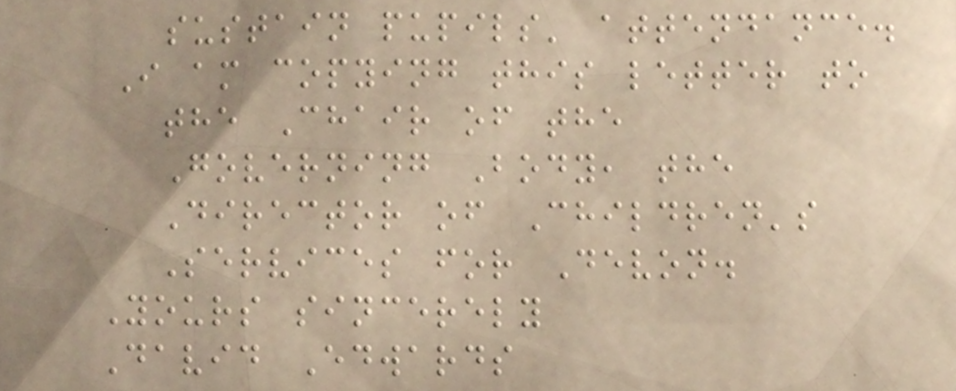sustain pupils' attendance.
I am copying this letter to
the Chair of the
Governing Body, the
Director of Children's
Services for Devon.
Yours sincerely
David Edwards
